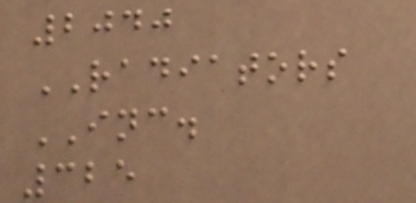2040
RADIATORS
INC.
325
